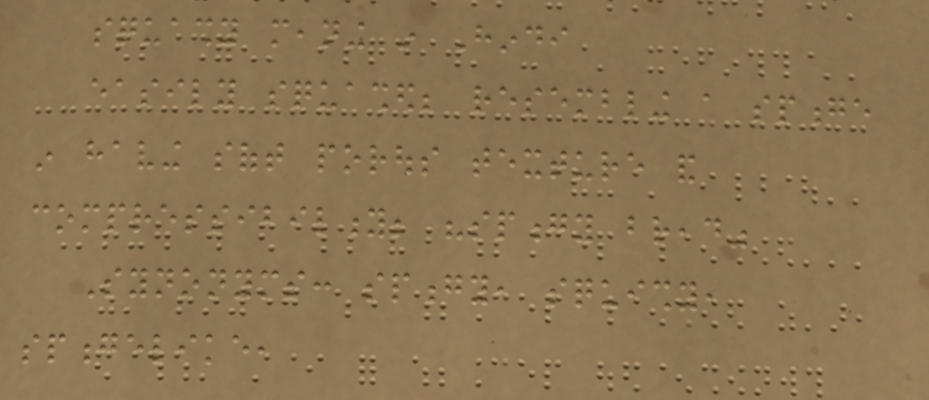squashy meaning in Hindi
easily squashed; resembling a sponge
in having soft porous texture and
compressibility; "spongy bread"
Synonyms: spongy, squishy,
spongelike,
